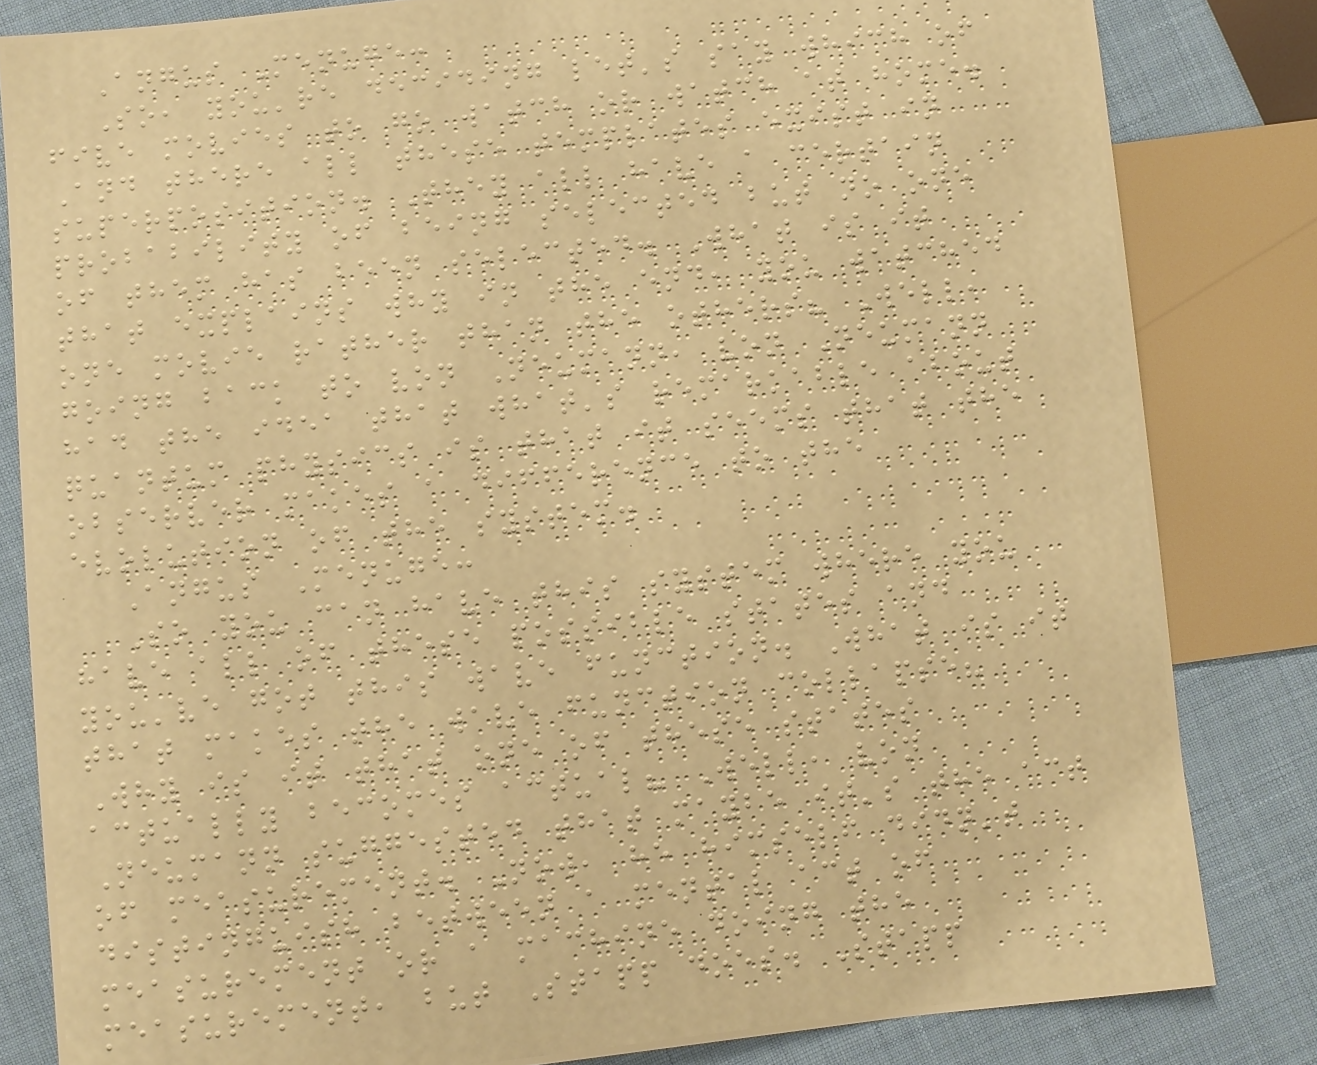Angus Menuge:
So, you're deciding let's say which of
five movies to go watch or watch at home.
And there all these templates exist in
superposition. They all have a certain
probability of being selected but no one
of them has been selected. What is it
that explains why in the end, you watched
one movie rather than the others? Well,
going back to von Neumann, von Neumann
had the idea that what's remarkable about
quantum physics is that it seems that the
observer makes a difference to the
evolution of the system.
Angus Menuge:
So you can have this system where you
have all of these possible states and
you've got this wave function. What is it
that makes the wave function collapse?
Why is it that one of these states
actually becomes actual? Well, von
Neumann suggested that maybe it's the act
of measurement. Now, he himself didn't
distinguish between a mental act of
measurement or a machine doing the
measurement, but Stapp does. Stapp
